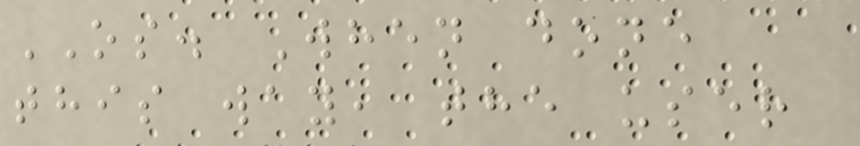OS. When done
this way, the user
